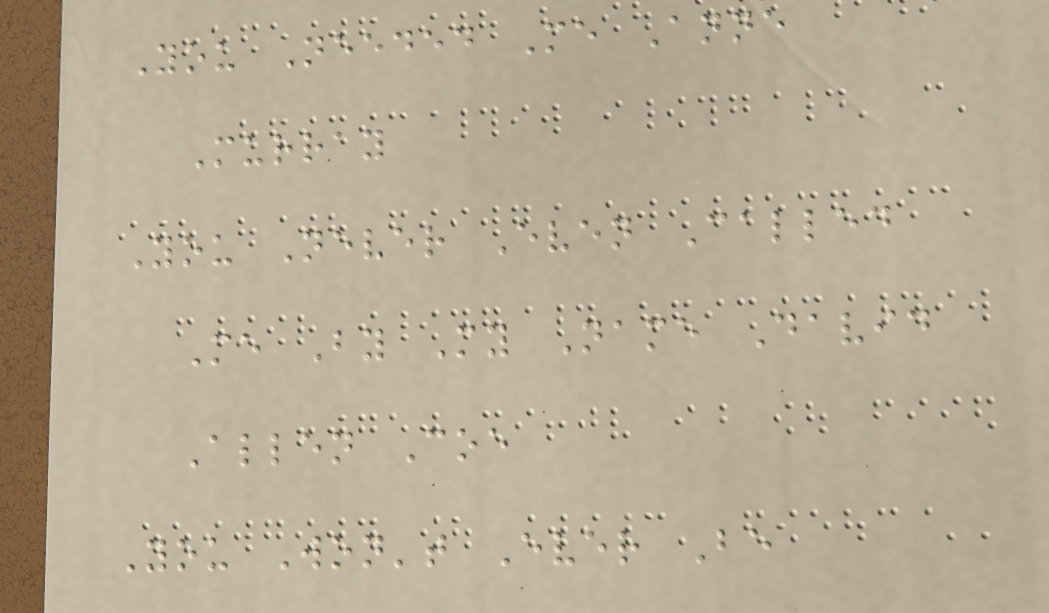You Needed Me Anne
Murray
You Never Even Called
Me By My Name David
Allen Coe
You Won't Ever Be
